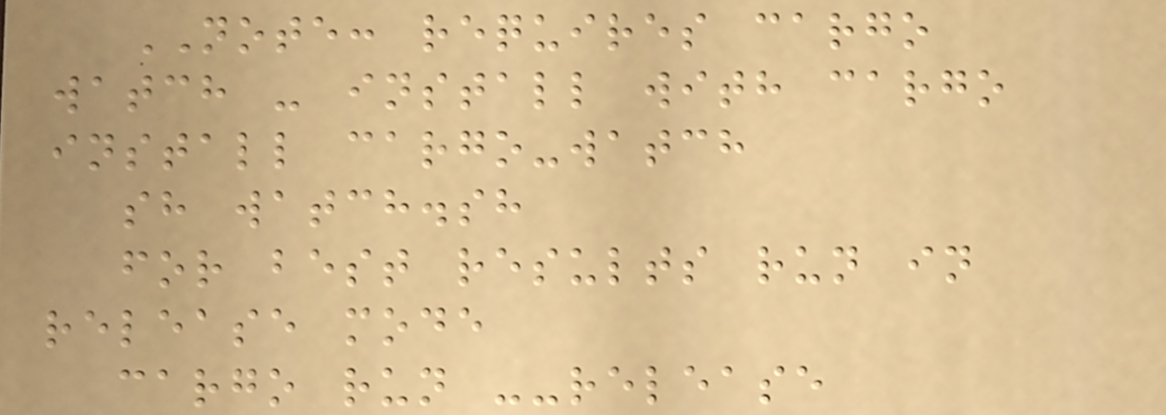NOTE: requires cargo
watch - install with cargo
install cargo-watch
sh watch.sh
for best results run in
release mode
cargo run --release
